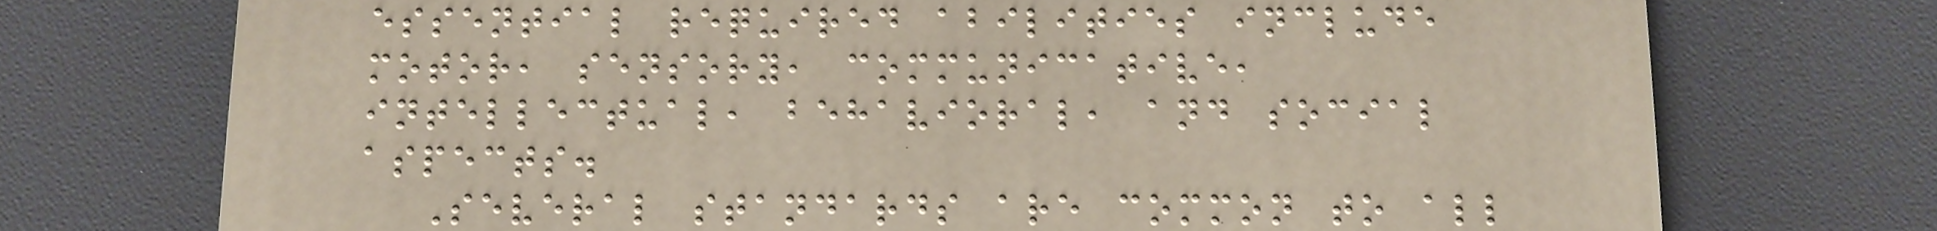essential required abilities include
motor, sensory, communicative,
intellectual, behavioral, and social
aspects.
Several standards are common to all
